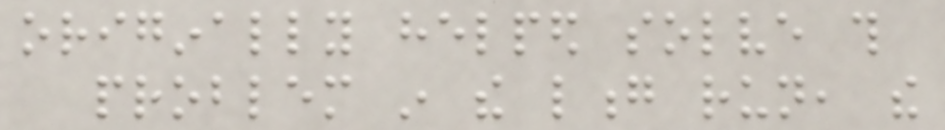originally helped solve this
problem in the long run, the
